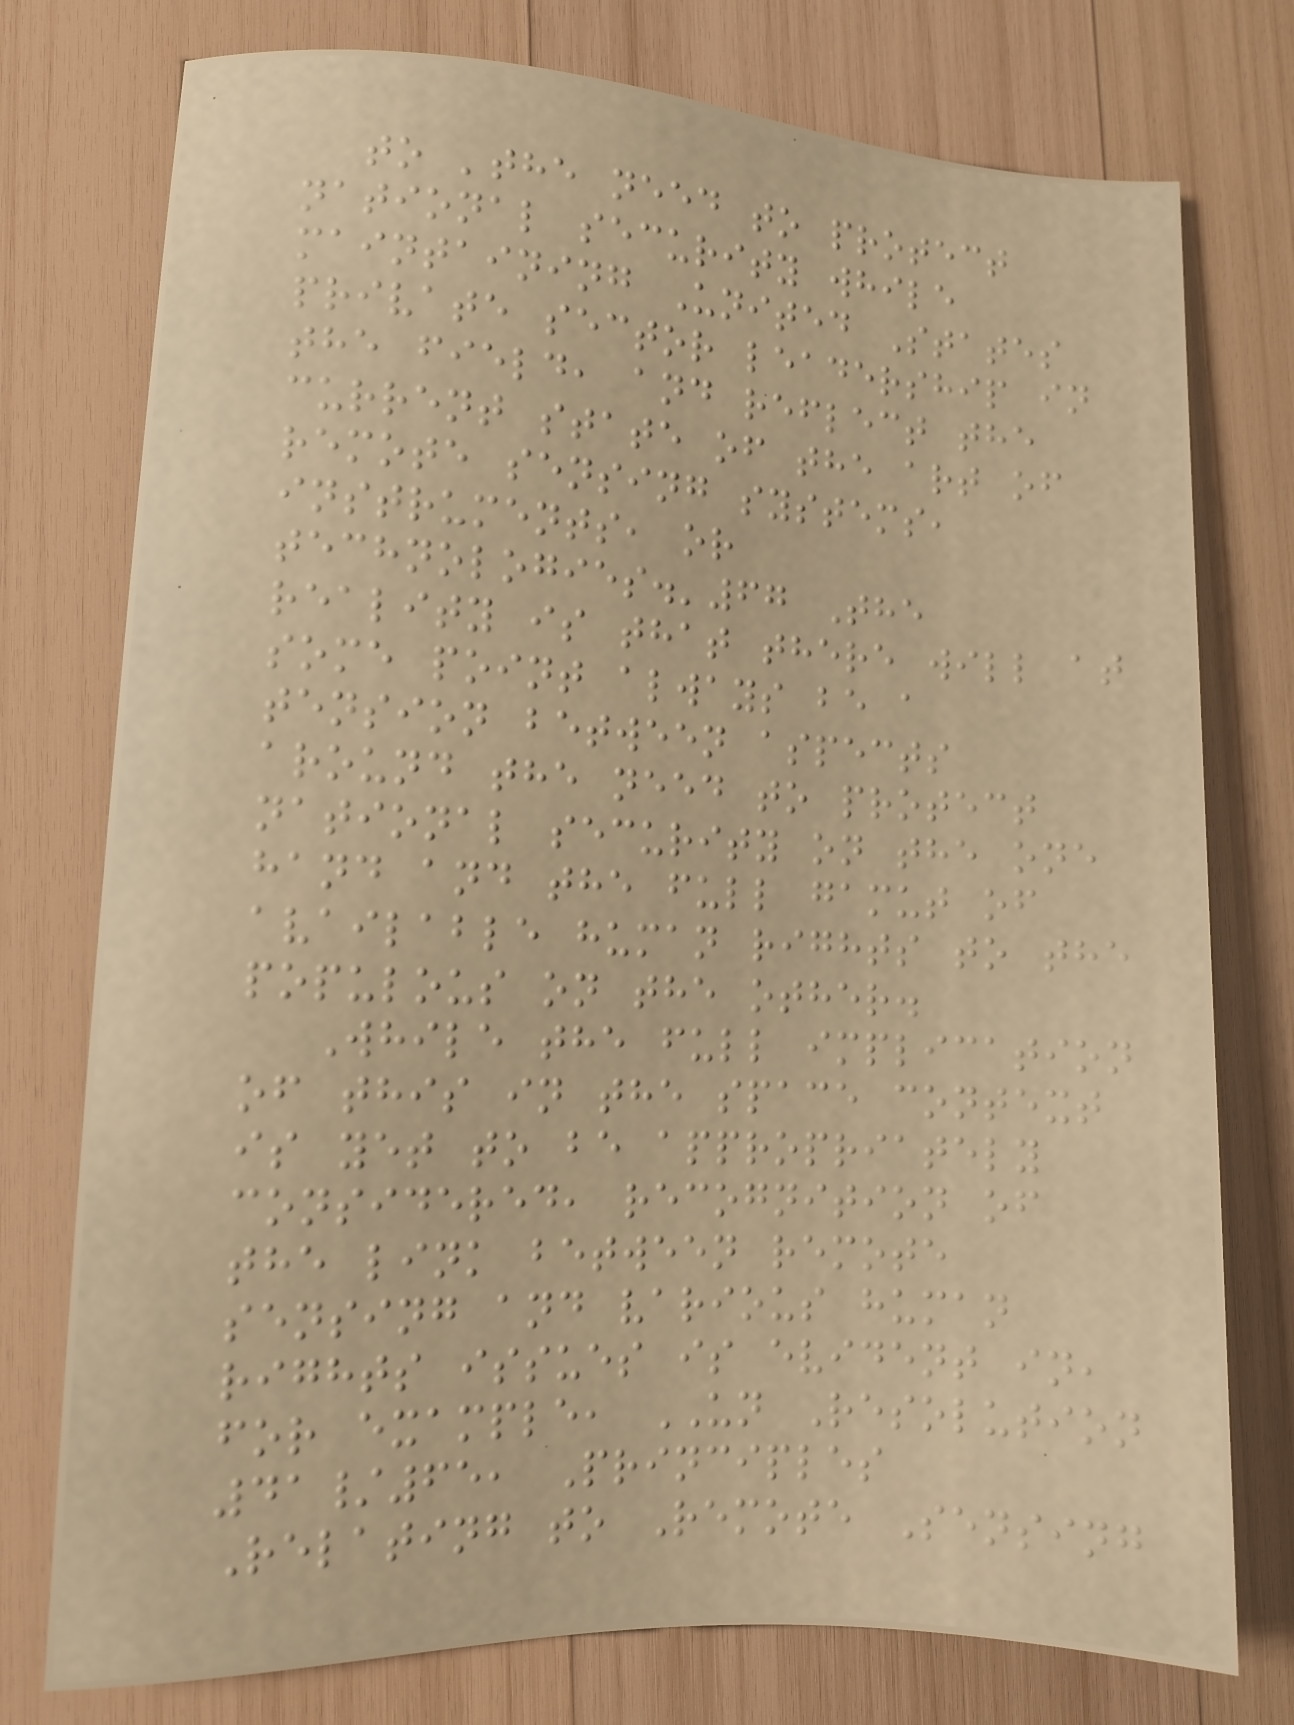to 'the need to protect
national security while
maintaining United States
private sector leadership in
the field, and reflect the
current state of the art of
remote sensing systems,
instruments, or
technologies.'67 The
reality is that there will at
some point always be a
tension between aspects
around the need to protect
national security on the one
hand and the full gamut of
available human rights to the
populous on the other.
While the full implication
of this in the space context
is yet to be appropriately
considered, recognition of
the link between remote
sensing and various human
rights issues is evident in,
for example, UN Resolution
41/65, Principles
Relating to Remote Sensing
